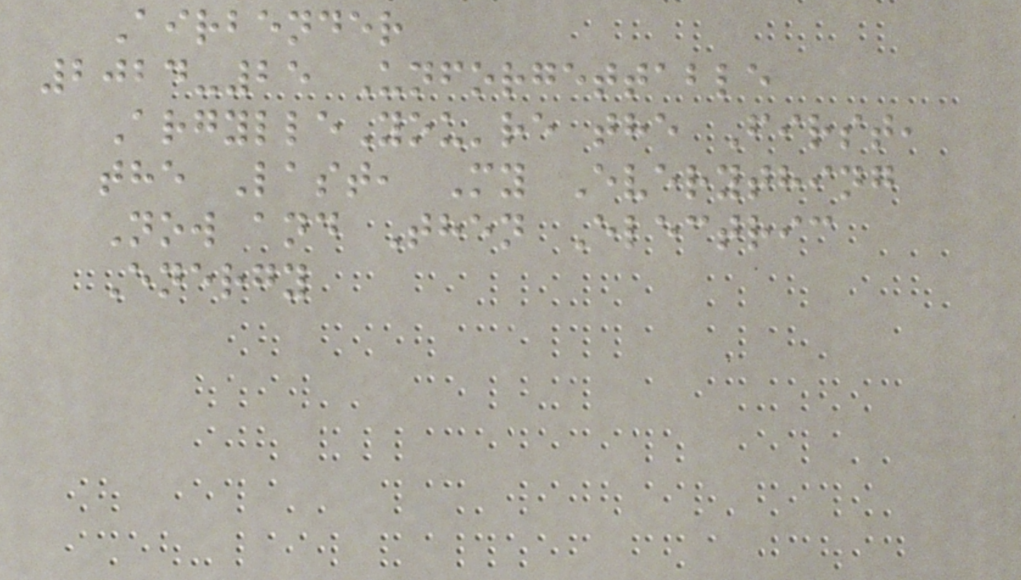Airbender
2024-25 Unforgettable
ArgylleYou're the First,
the Last, My Everything
Now and Then Electric
Energy
